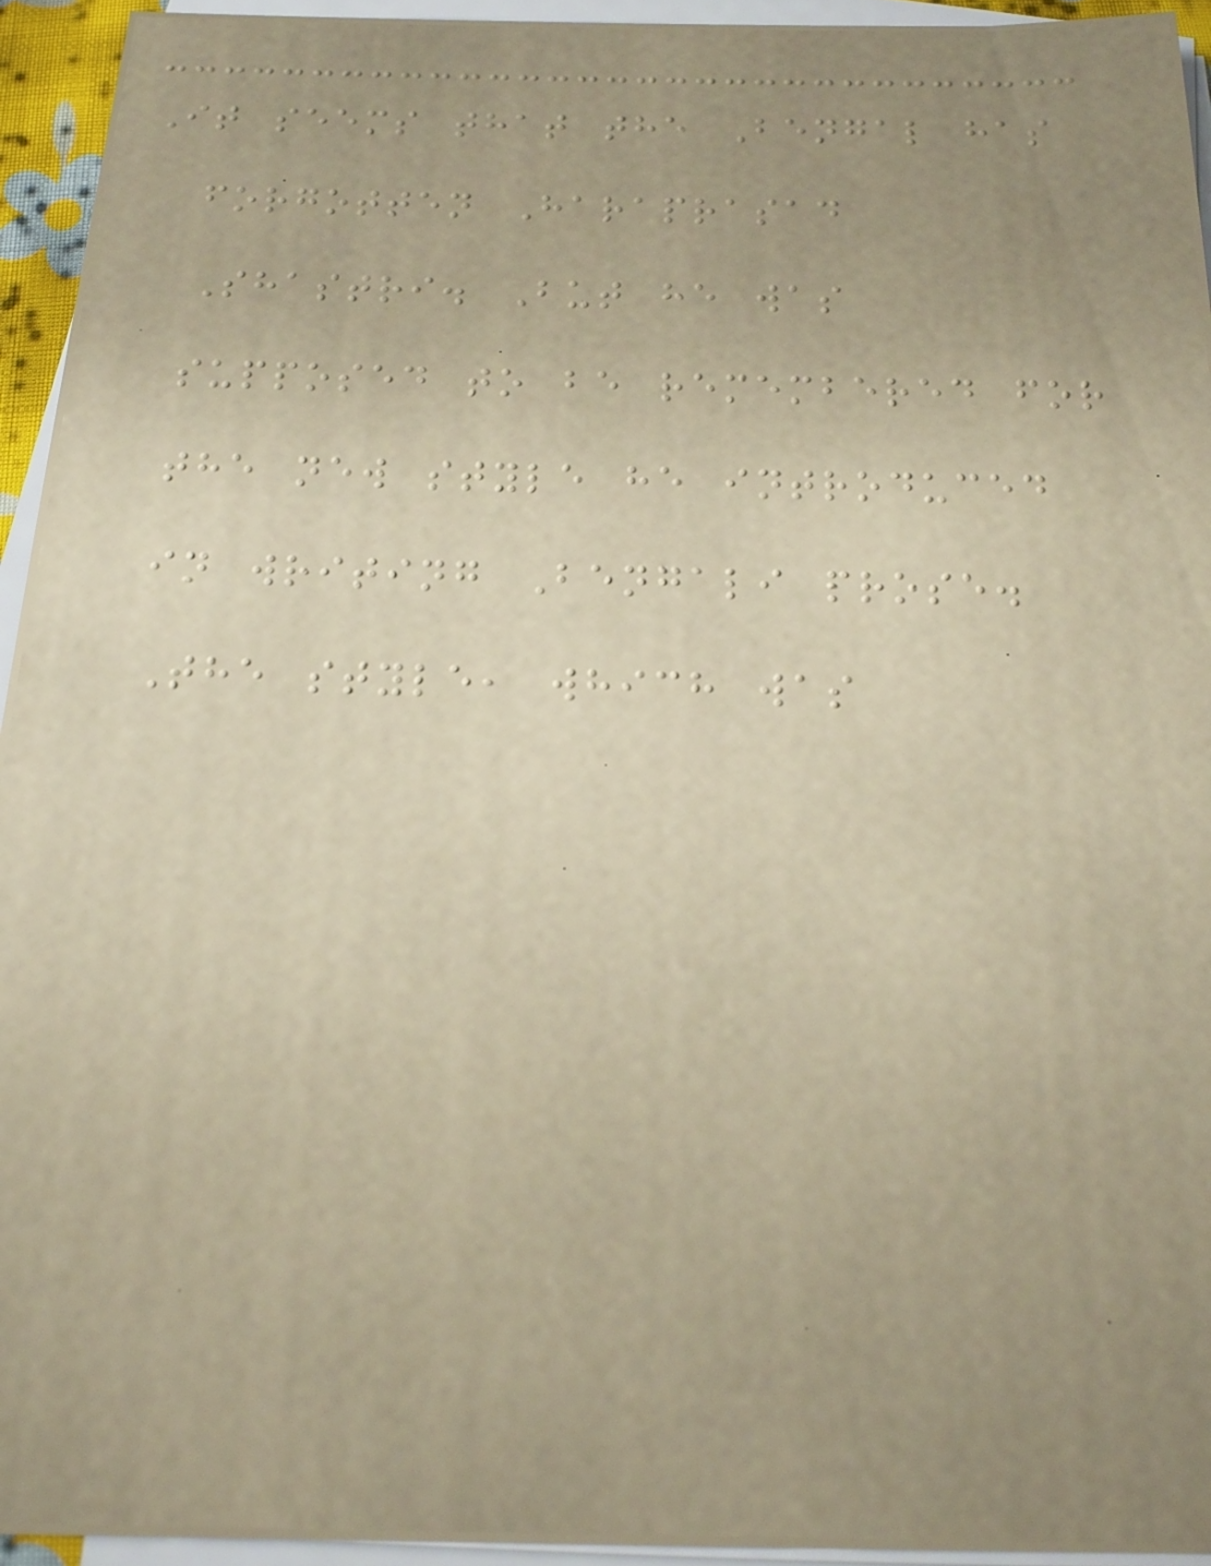It seems that the Bengal has
forgotten Haraprasad
Shastri. But he was
supposed to be remembered for
the new style he introduced
in writing Bengali prose.
The style, which was
